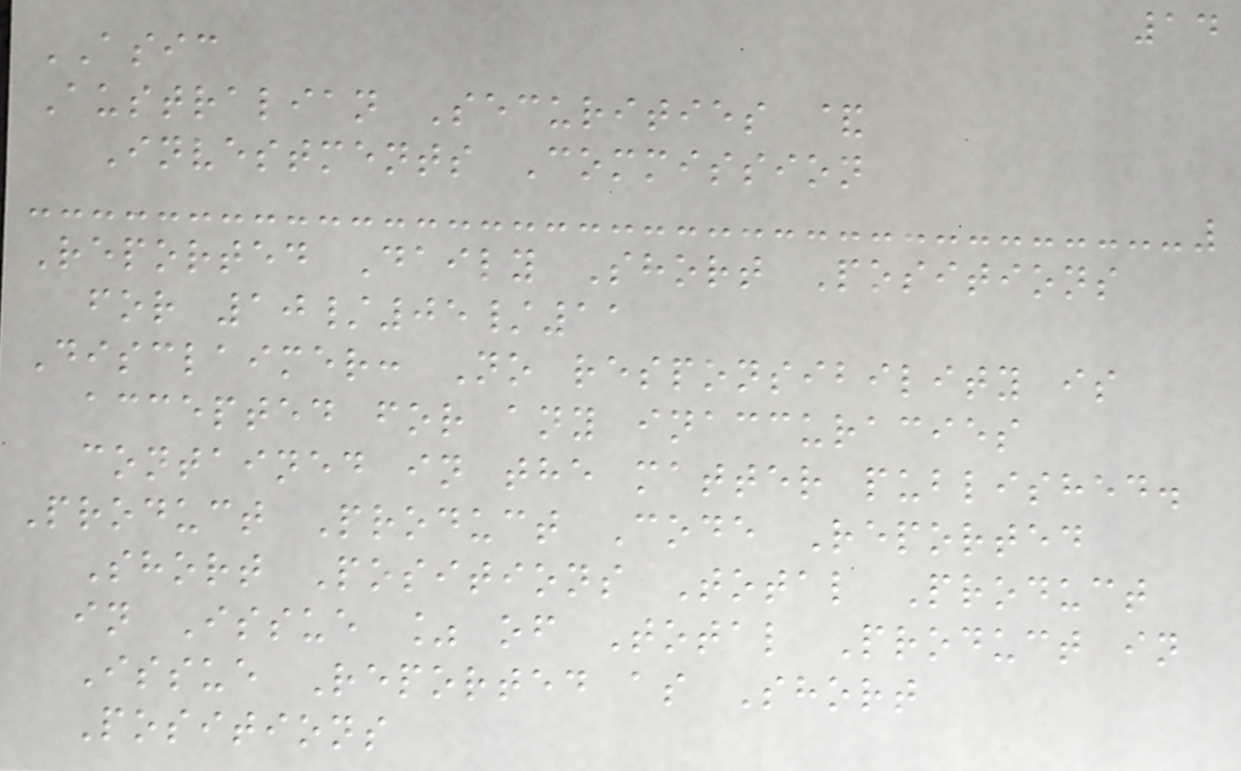14
ASIC
Australian Securities &
Investments Commission
Reported Daily Short Positions
for 10/05/11
Disclaimer: No responsibility is
accepted for any inaccuracies
contained in the matter published.
Product Product Code Reported
Short Positions Total Product
in Issue % of Total Product in
Issue Reported as Short
Positions
